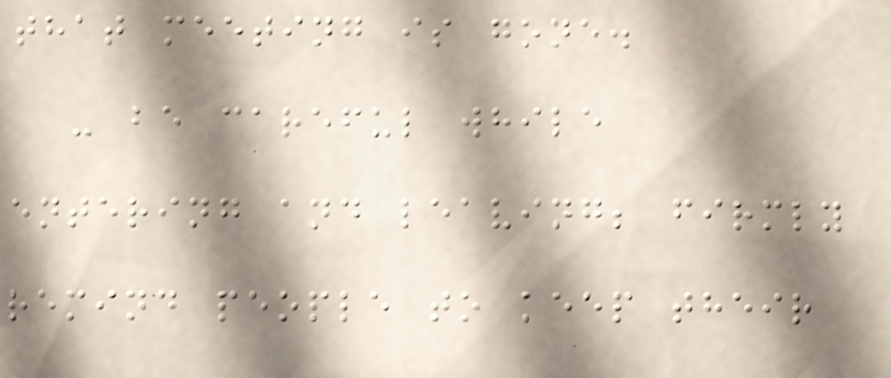that meeting is gone.
- be careful while
entering and leaving; firmly
remind people to keep their
